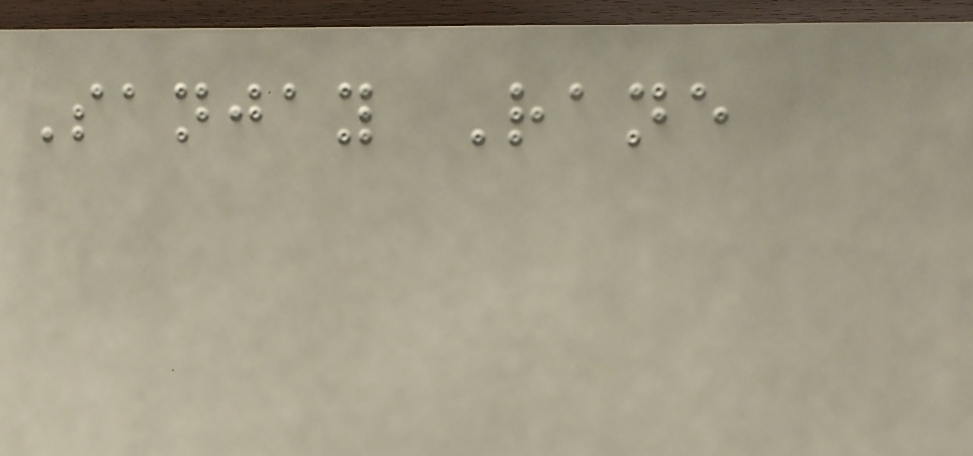Sanjay Rane
